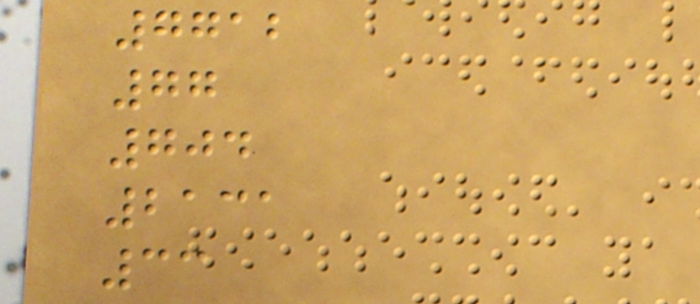7712
77
704
2131
33
